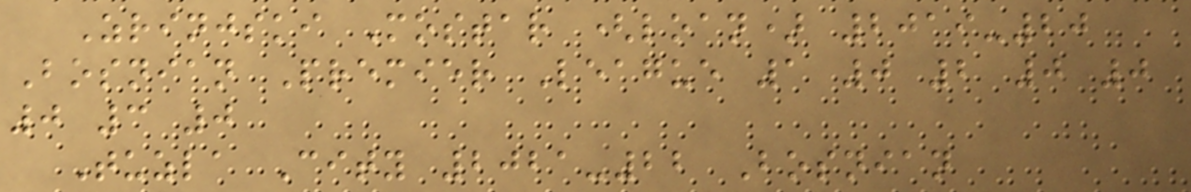Zrinjski Mostar (loan) 2019-20
Bosnian Premier League 1 0 2 0 0
0 3 0
Tuzla City 2021-22 Bosnian
